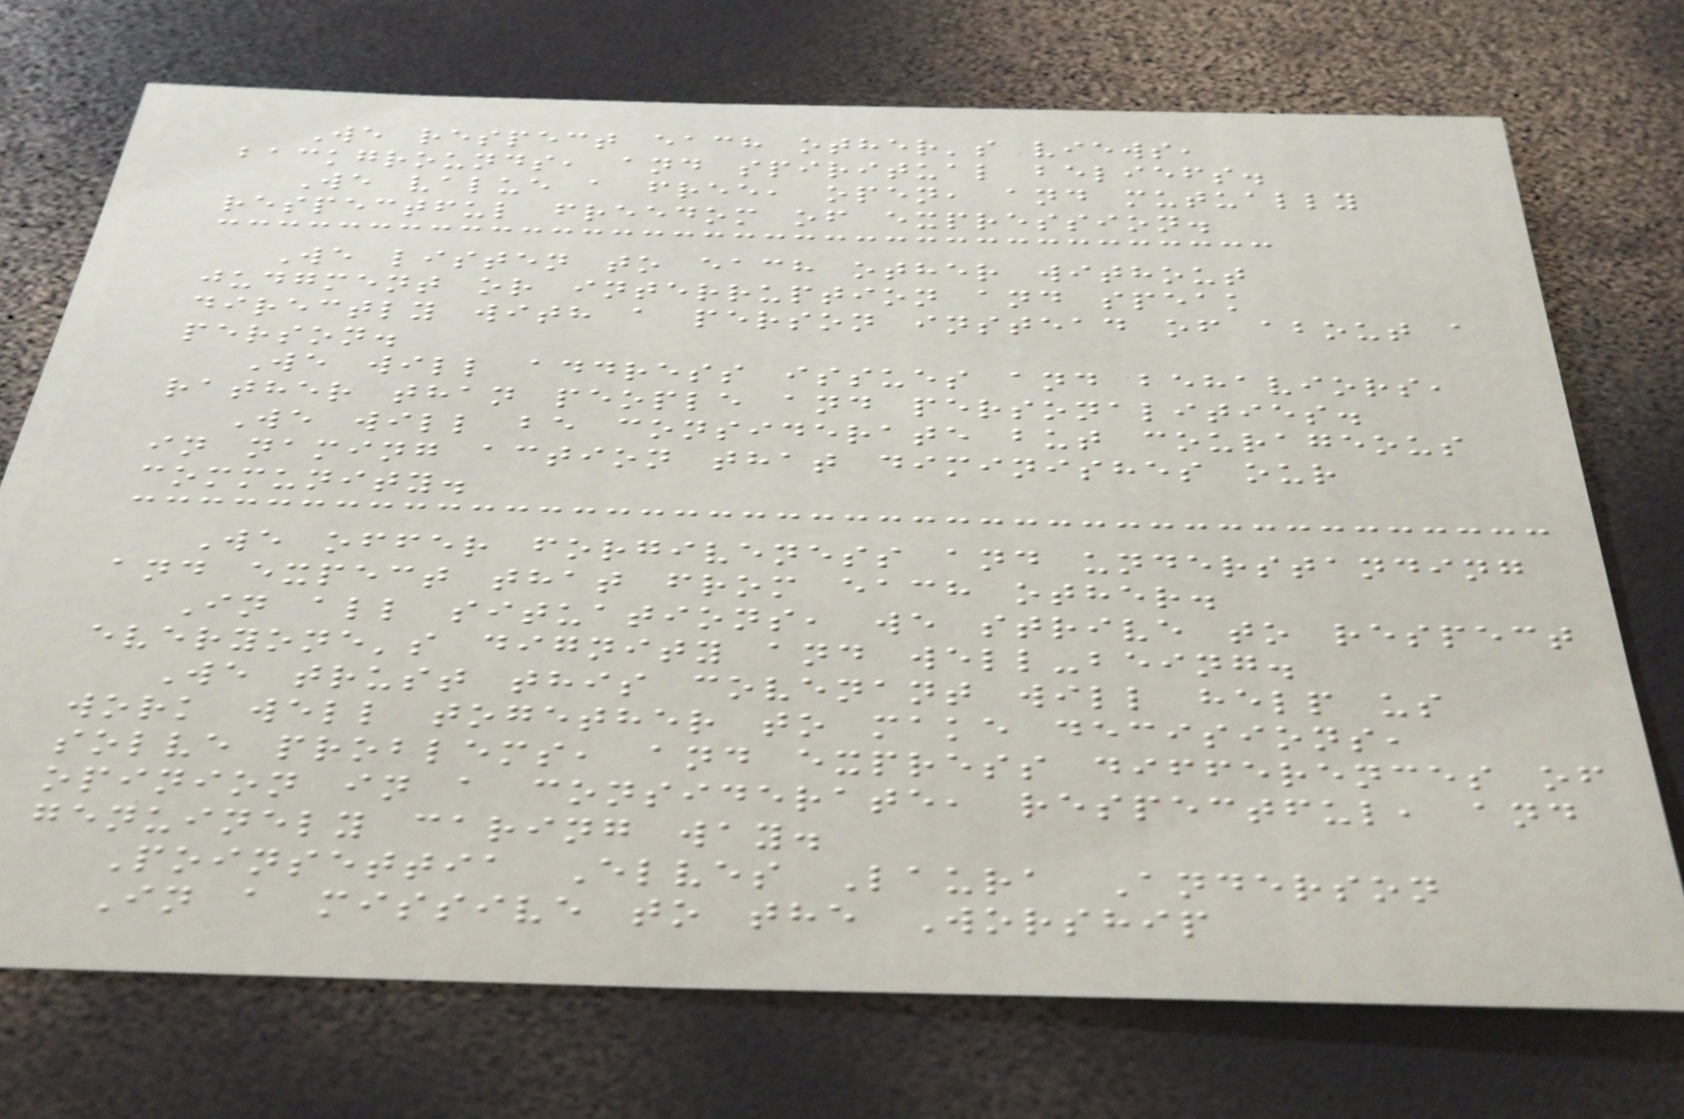We respect each other's views,
backgrounds, and spiritual beliefs.
We value a free, open, and mutually
respectful freedom of expression.
We listen to each other without
judgment or interruption and speak
directly with a person instead of about a
person.
We will address issues and behaviors,
rather than people and personalities.
We will be considerate but courageous
in naming action that diminishes our
community.
We offer forgiveness and understanding
and expect that from each other.
In all situations, we strive to respect
everyone's dignity and well-being.
We trust this covenant will help us
work well together to make decisions,
solve problems, and express differences of
opinion in a considerate, respectful, and
genuinely caring way.
Poinsettia Elves Laura Anderson
In a missive to the Worship
